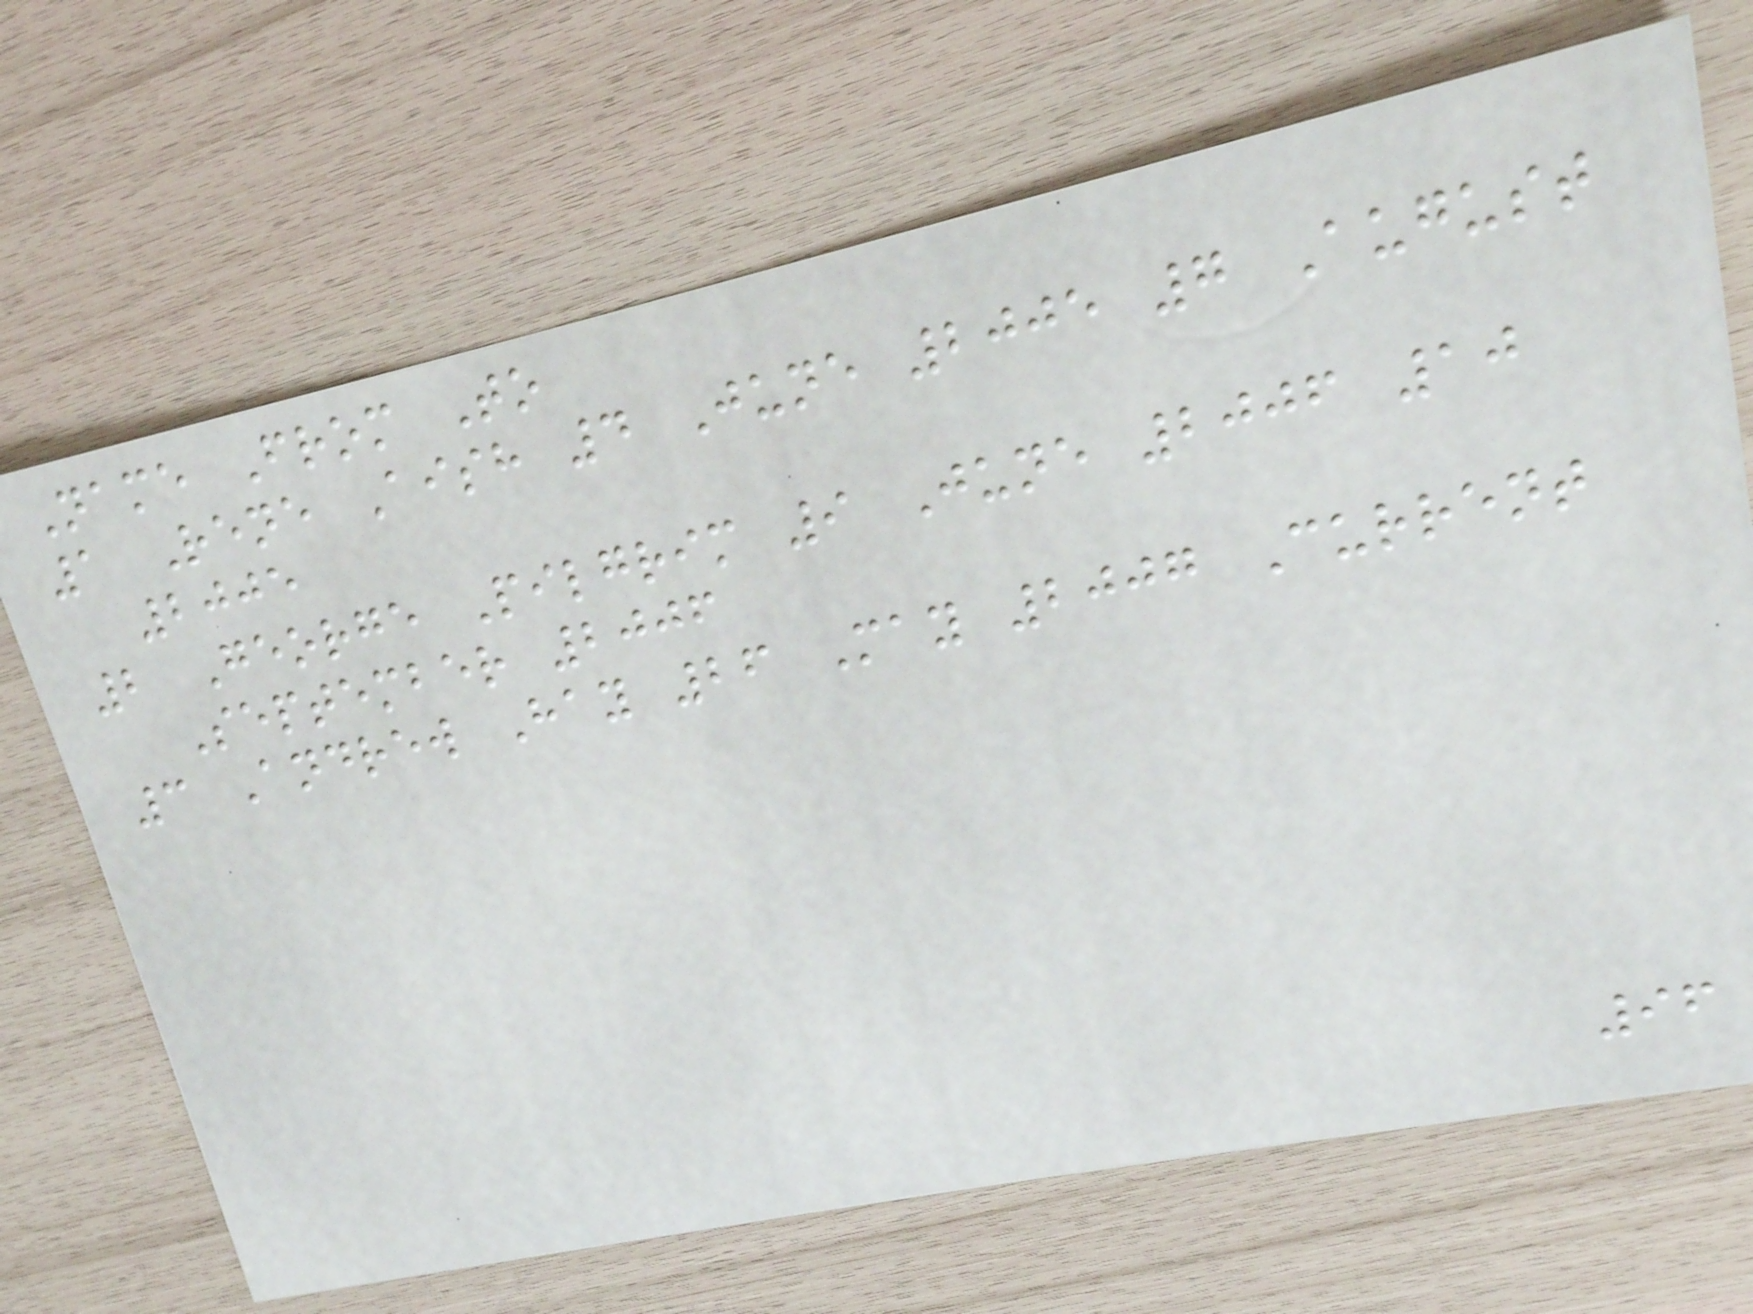Name From To
1 Rene Aish 4 June 2005 7 August
2005
2 George Pilgrim 9 June 2006 10
September 2006
3 Andrew Hay 26 May 2007 Current
96
